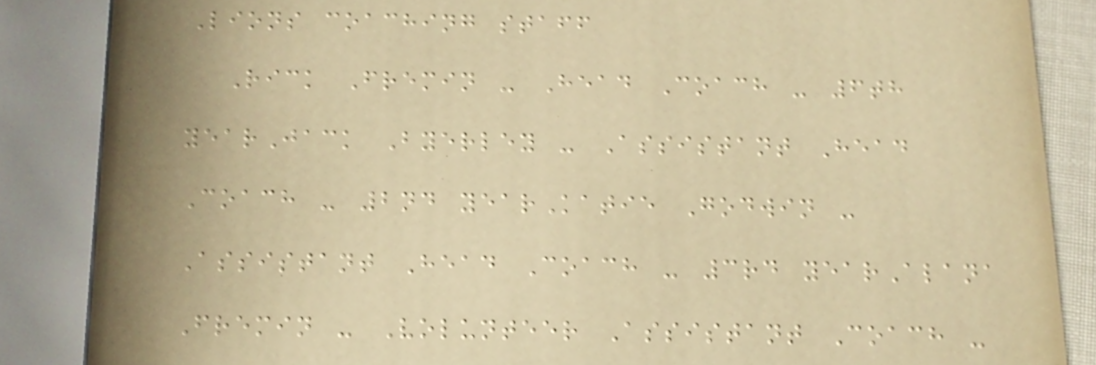Lions coaching staff
Rick Fremin - Head Coach - 6th
yearJack Byerley - Assistant Head
Coach - 2nd yearKatie Godwin -
Assistant Head Coach - 3rd yearAlana
Fremin - Volunteer Assistant Coach -
